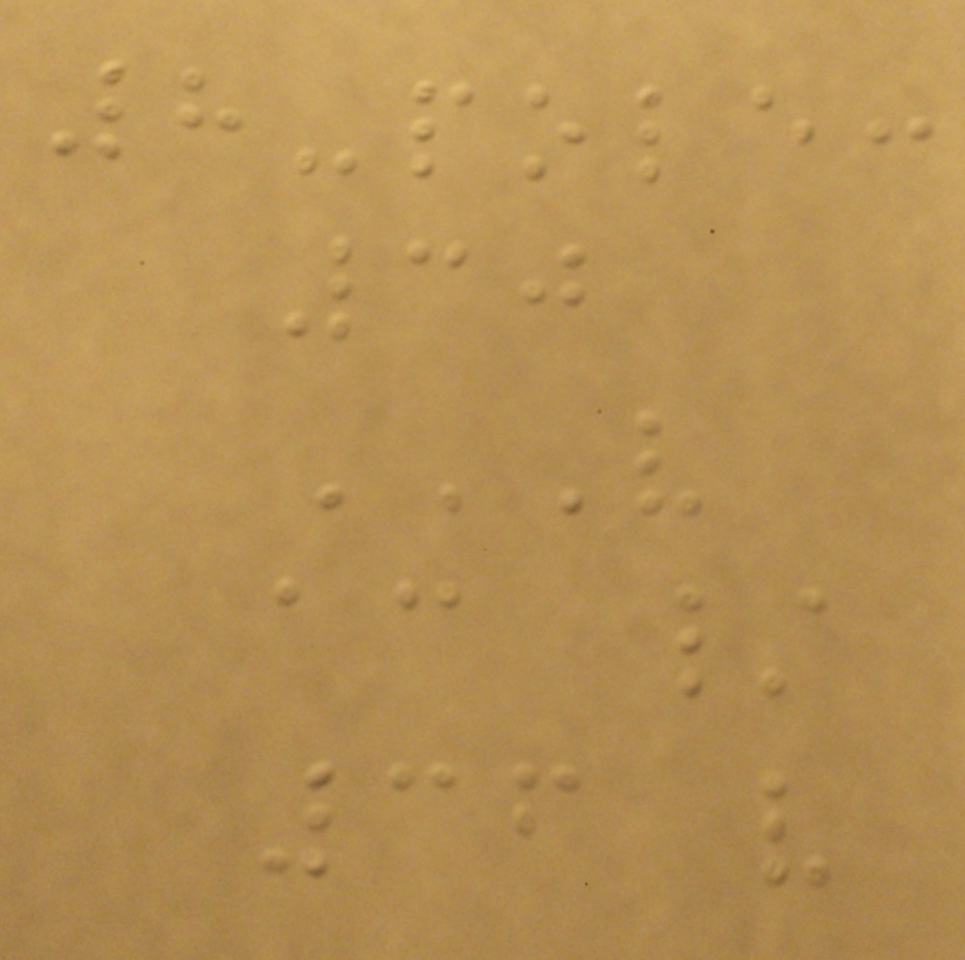8-pole:
30
V
AC /
36 V
